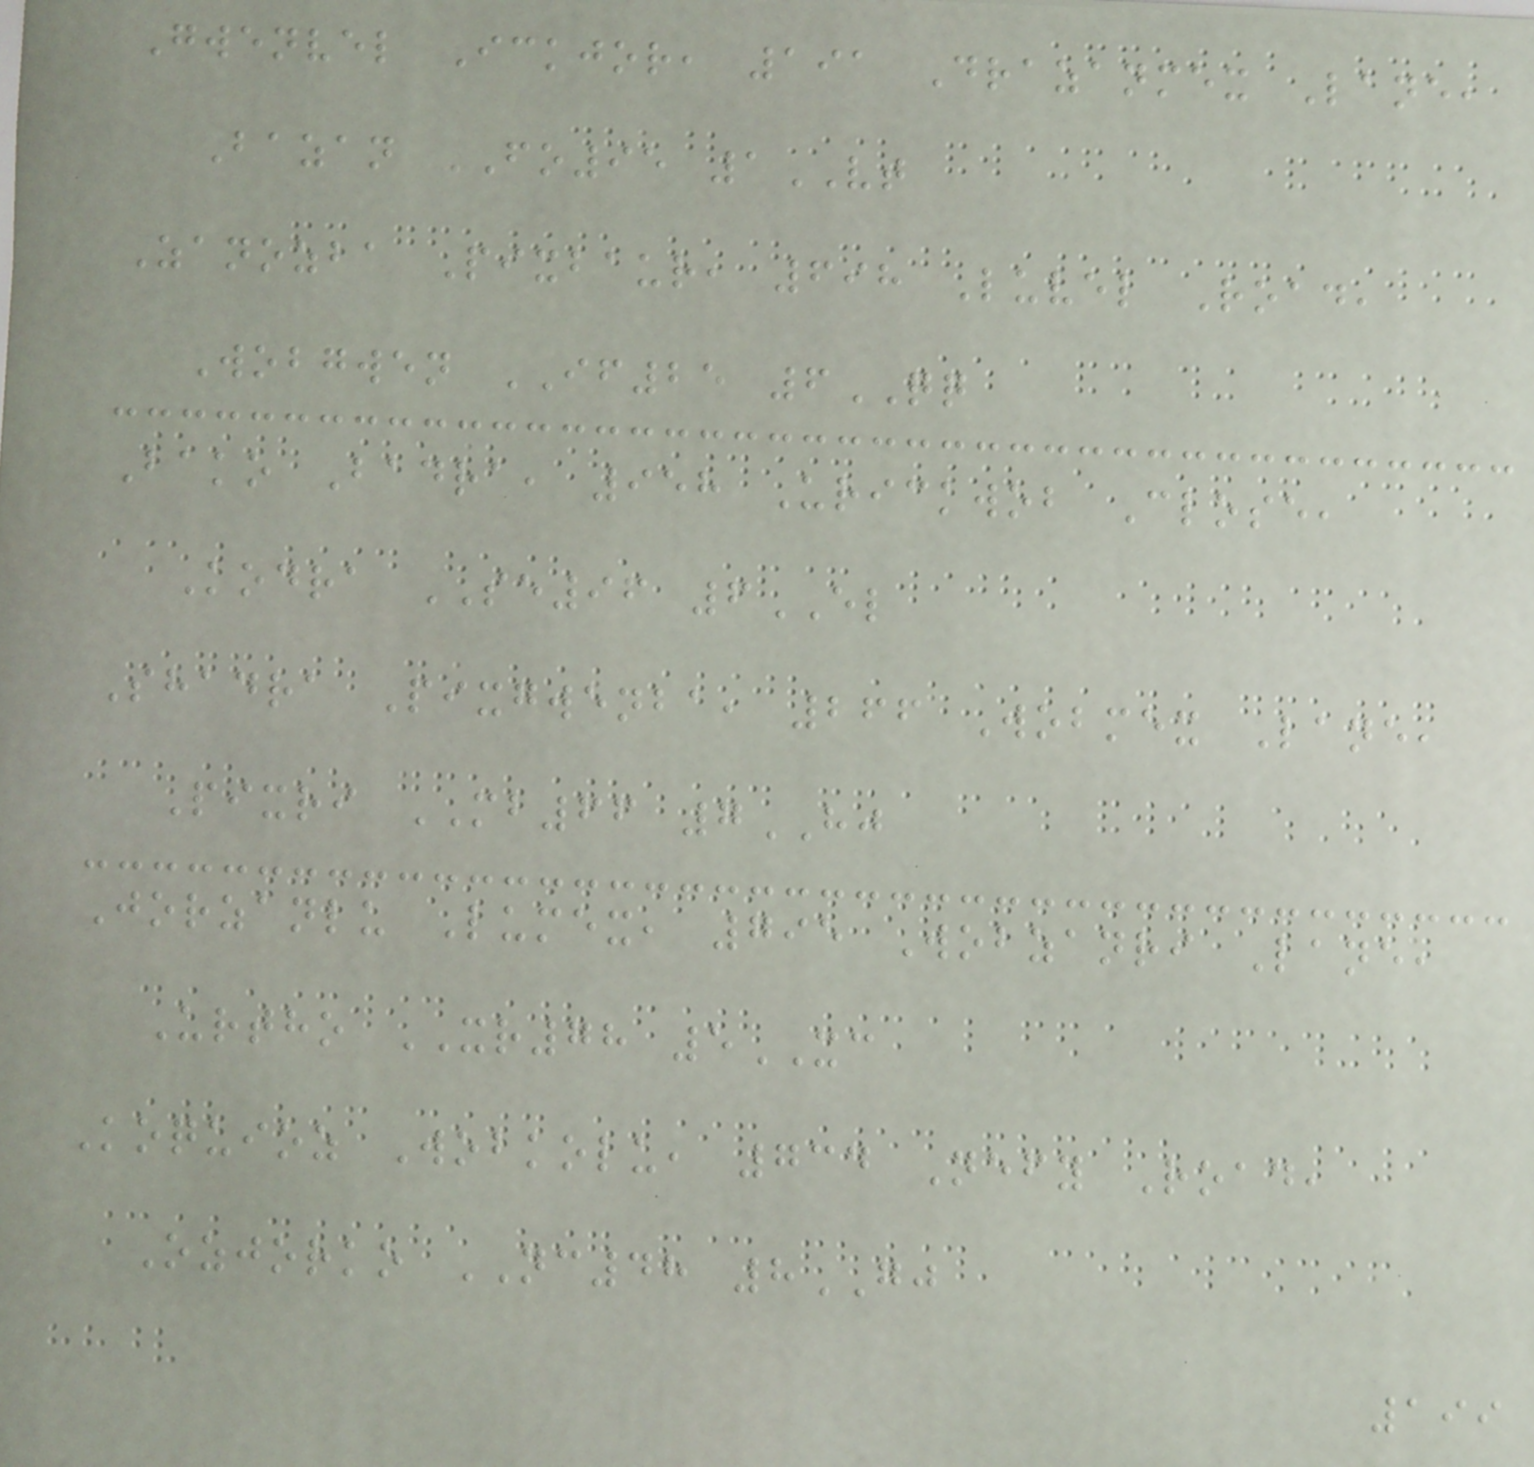Gwenvel Ickjor, 191 Drazanmex Lane,
Bazan FO95 1VT
Zanozba Pixbaur, 698 Luvel Road,
Wobgwen IF25 6QQ
Bako Badra, 958 Urickwob Close,
Kodra SE96 6EL
Shadra Pixgwenba, 266 Wobmex Lane,
Pixri MB66 7HJ
Jorzanlu Lumex, 795 Wobzanri Lane,
Urtho XR78 5XC
Koquioz Wobkolu, 734 Nefy Road,
Ozjorko NC48 8GJ
199
